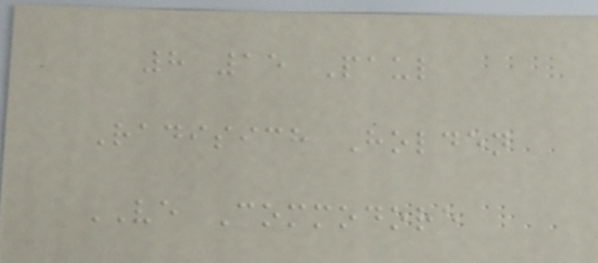8 15 Paul
Radisich Holden
VE Commodore
